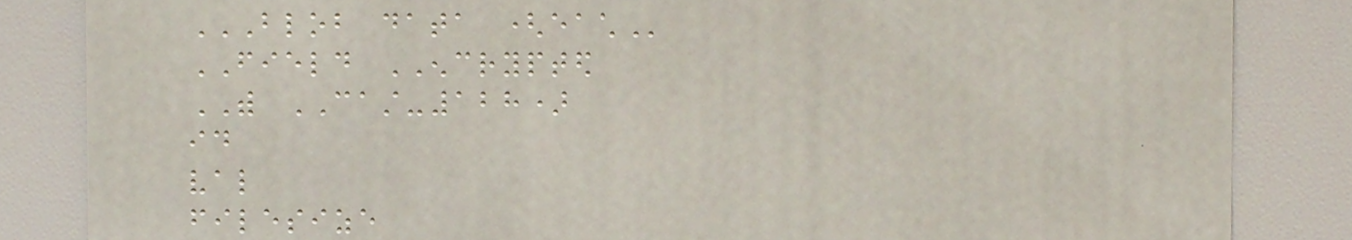BLOB DATA (EACH
FIELD ENCRYPTED
WITH CAST-128)
id
val
filesize
